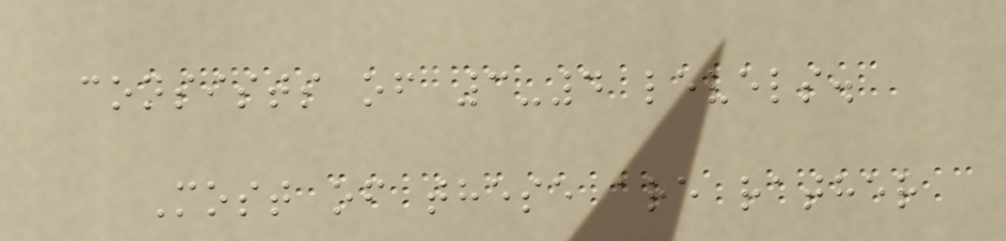consists of 3-4 levels.
Most of these are rather
